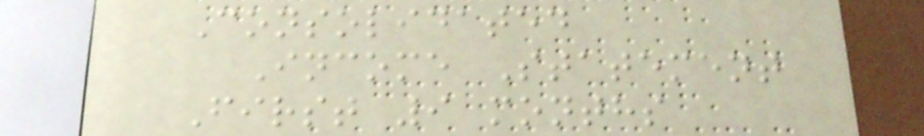Consolidated
Income Statement
First 9 months
